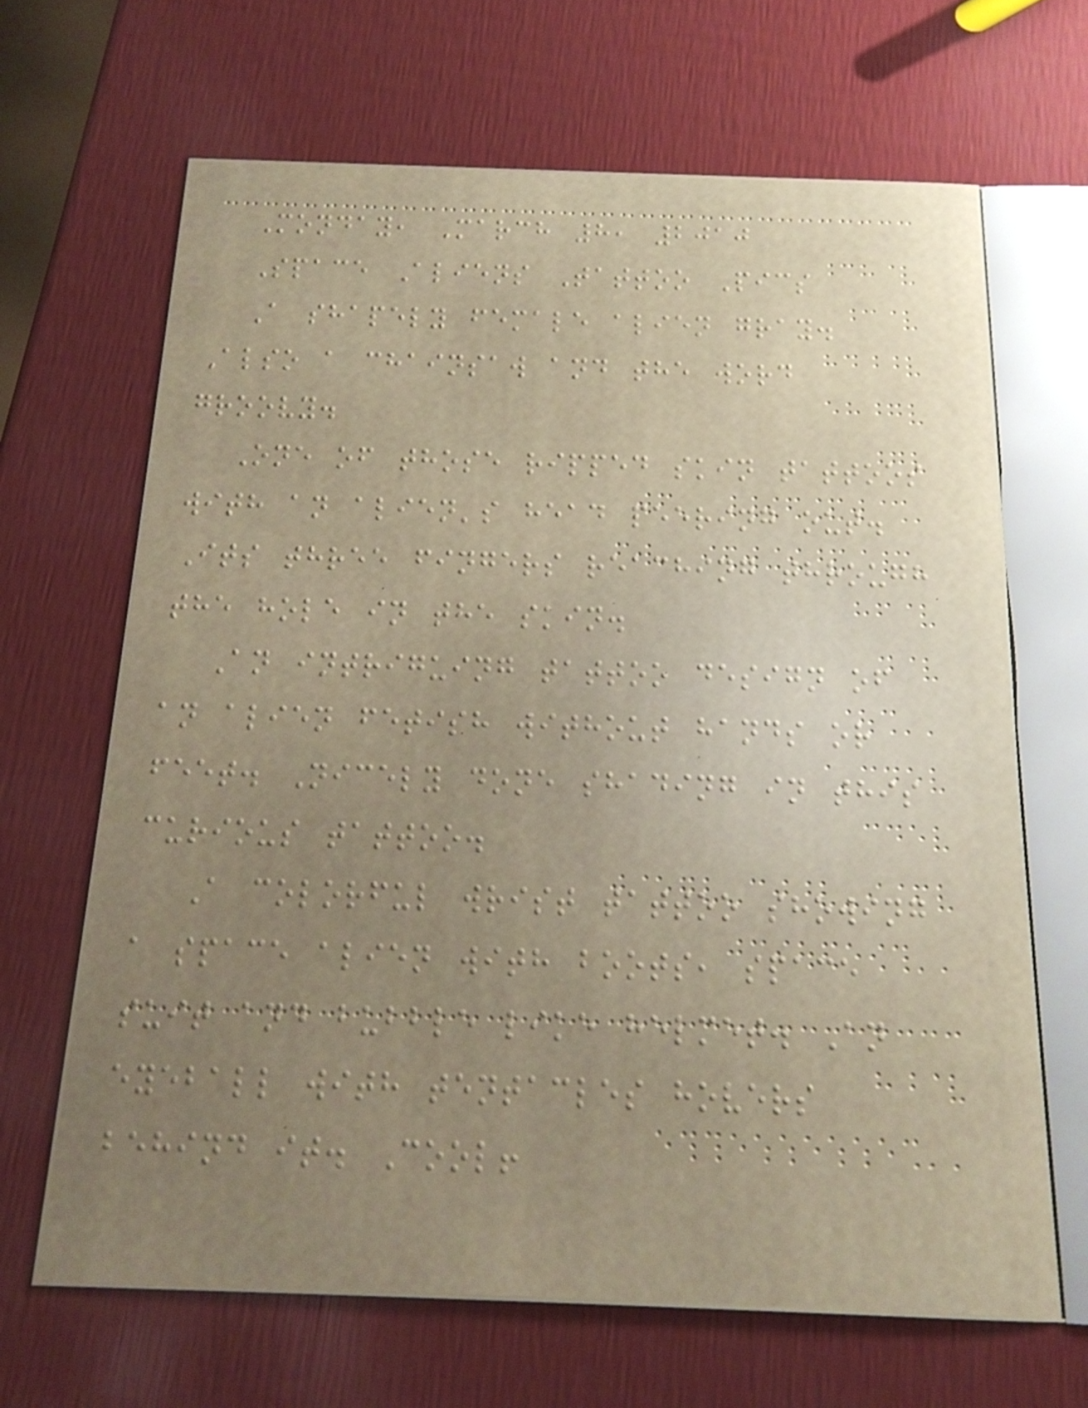Monday, March 8, 2010
Space Aliens Tattoo Pics
A shapely female alien gray.
Also a chainsaw and the word
groovy.
One of those ripped skin tattoos
with an alien's head peering out.
Its three fingers reaching through
the hole in the skin.
An intriguing tattoo design of
an alien fetish without hands or
feet. Nicely done shading in this
curious tattoo.
A colorful wrist tattoo showing
a space alien with boots, space
suit and bubble like helmet. An
eyeball with tentacles hovers
behind it. Cool!
